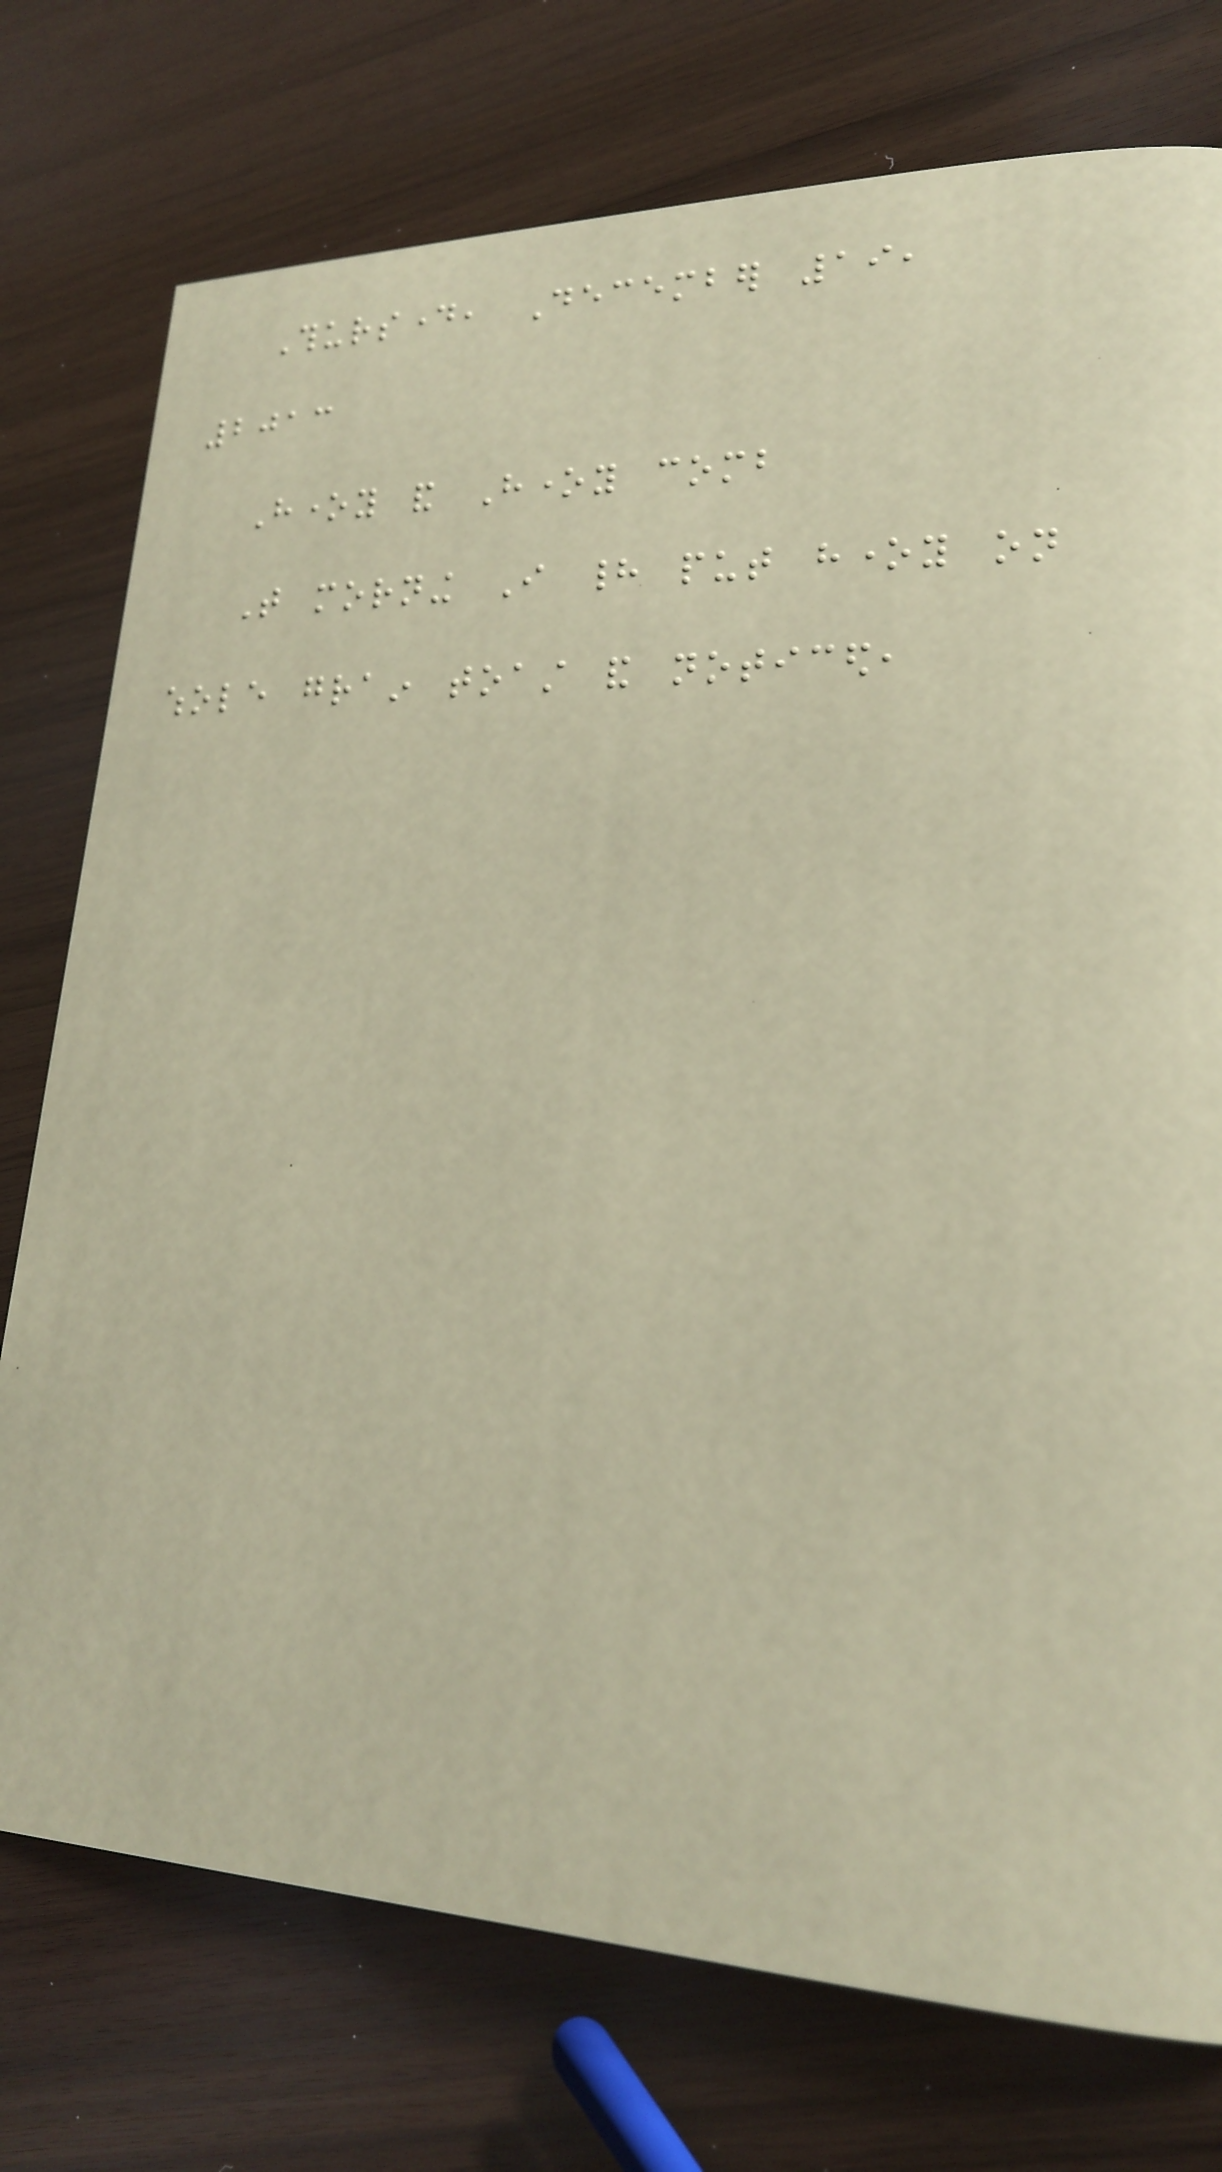Thursday, December 19,
2013
Honey and Honey comb
That morning I had put honey on
whole grain toast and noticed,
